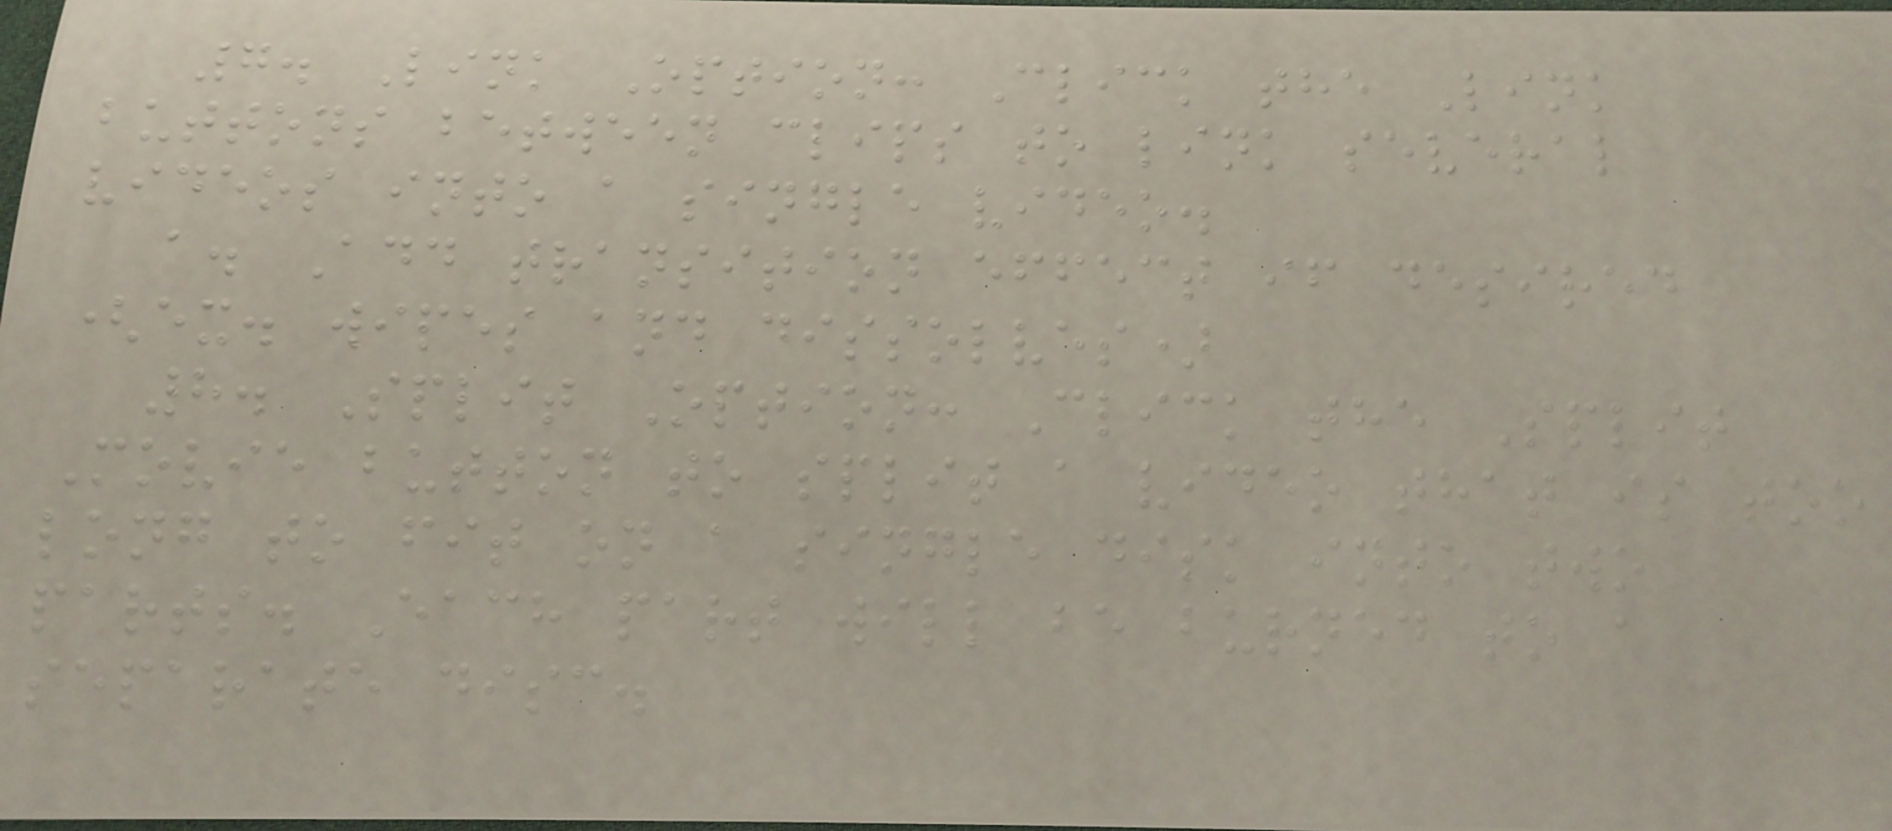7. Link Option: Click the Link
buttons between clips to link several
videos into a single video.
a. Add transition effect if desired
(ex. wipes and dissolves)
8. Split Option: Click the Split
Movie button to split a video that is too
long to fit on a single disk into two
parts. Each part will be burned to a
separate disc.
